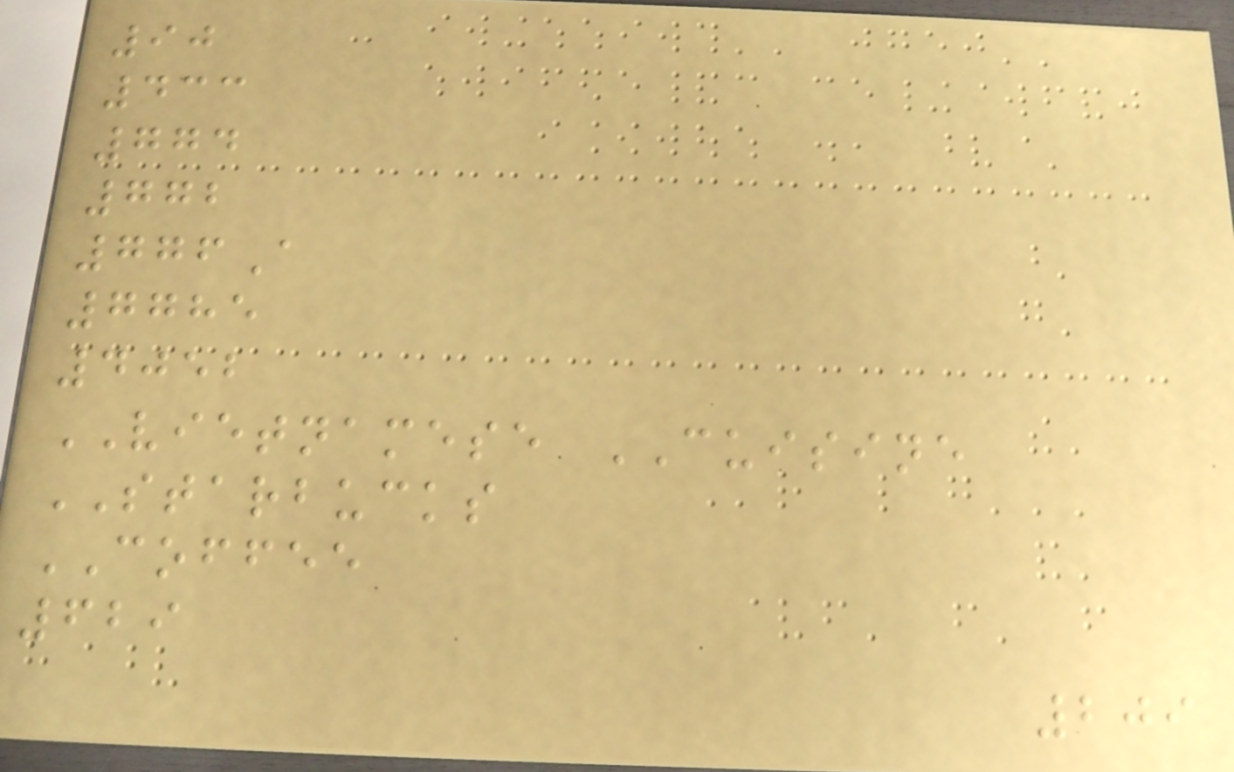90
433
774
772
776A
7785
4052
VIETNAMESE CUISINE
STARBUCKS
COFFEE
629
209
